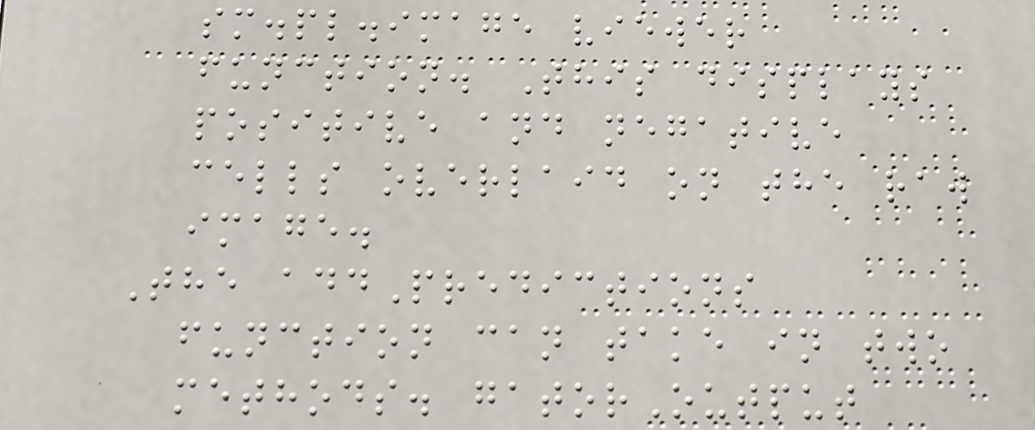sm.pl.image viewer
function. This displays
positive and negative
cells overlaid on the raw
image.
The addPredictions
function can take in two
methods. gatorOutput
